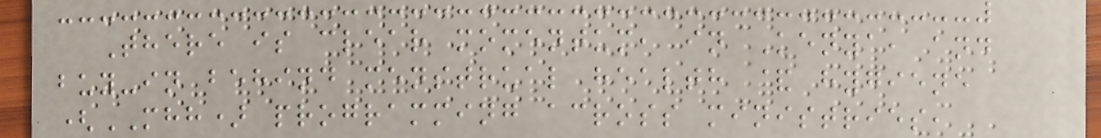There is clear momentum, in Kenya, and
buy-in behind menstrual health & hygiene
(MHH) programming across ministries,
